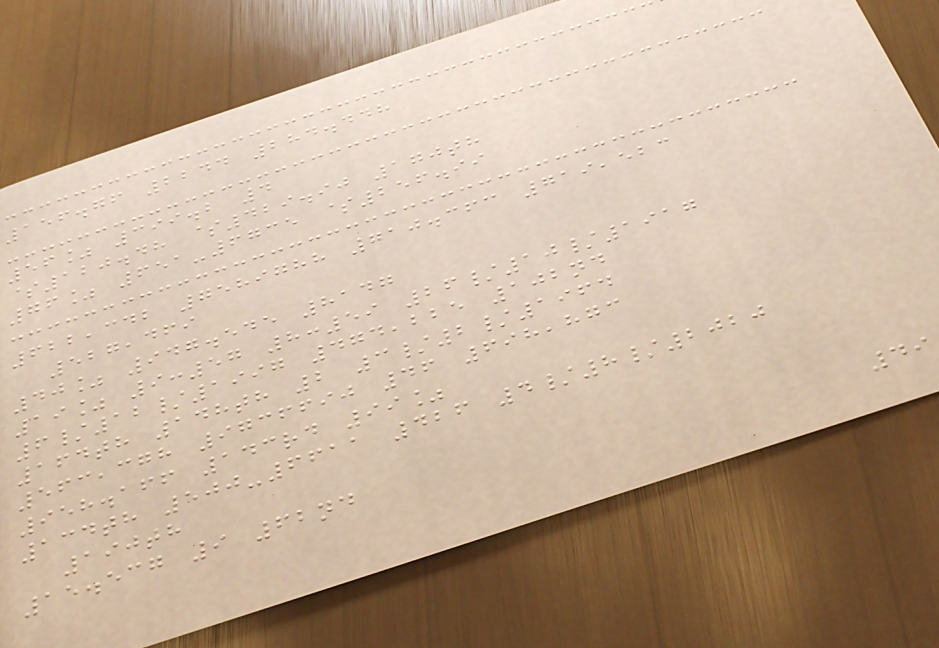156.76 2244 284.448
56% 399.2 4
$120.48 $429.90 170th
76% 651-6735 $256.99
622,342 7589788 710.363 719,523
527,469
40% 947.545 8147
19% 9:57 8:59 26/10/1917
6/12/1997 474,225 102nd
164th 148th 2 3/2/1964
563,378 9736690 46 698,873
958.166 143rd 99%
134th 500-6611 426 4/8/2020
190th
15.537 9 62nd
49
